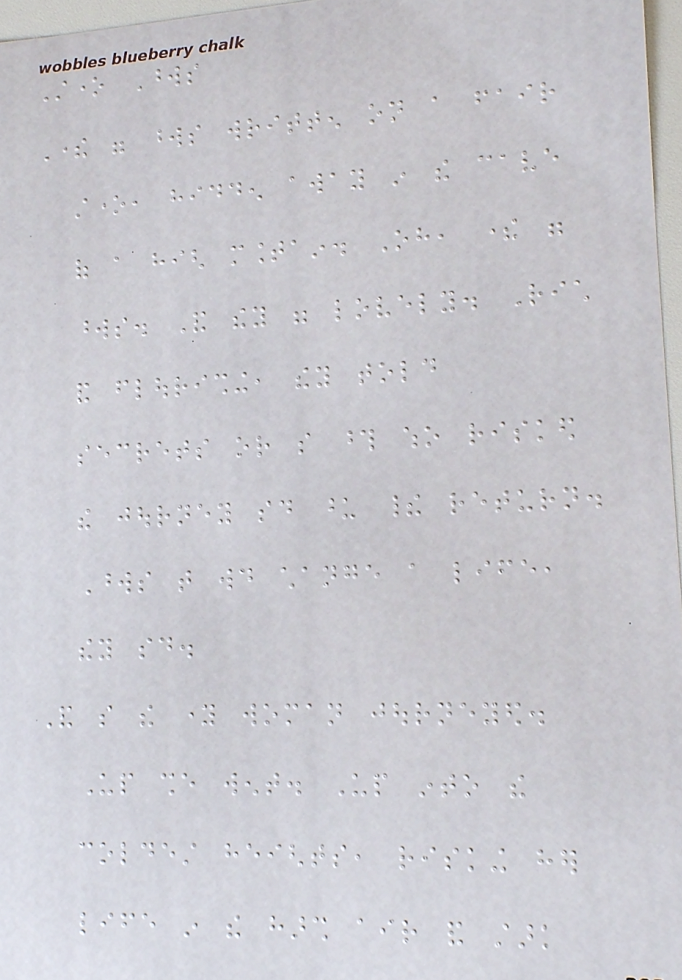Stone Words
There were words written on a fair
stone, hidden away in the cave
of a high mountain. Oh, there were
words. And they were lovely. Rich
and flourishing, they told
secrets or so those who risked
the journey said upon their return.
Words that would change a life,
they said.
And so the young woman journeyed.
Up she went. Up into the
coldest heights, risking her
life in the harsh air and stark
